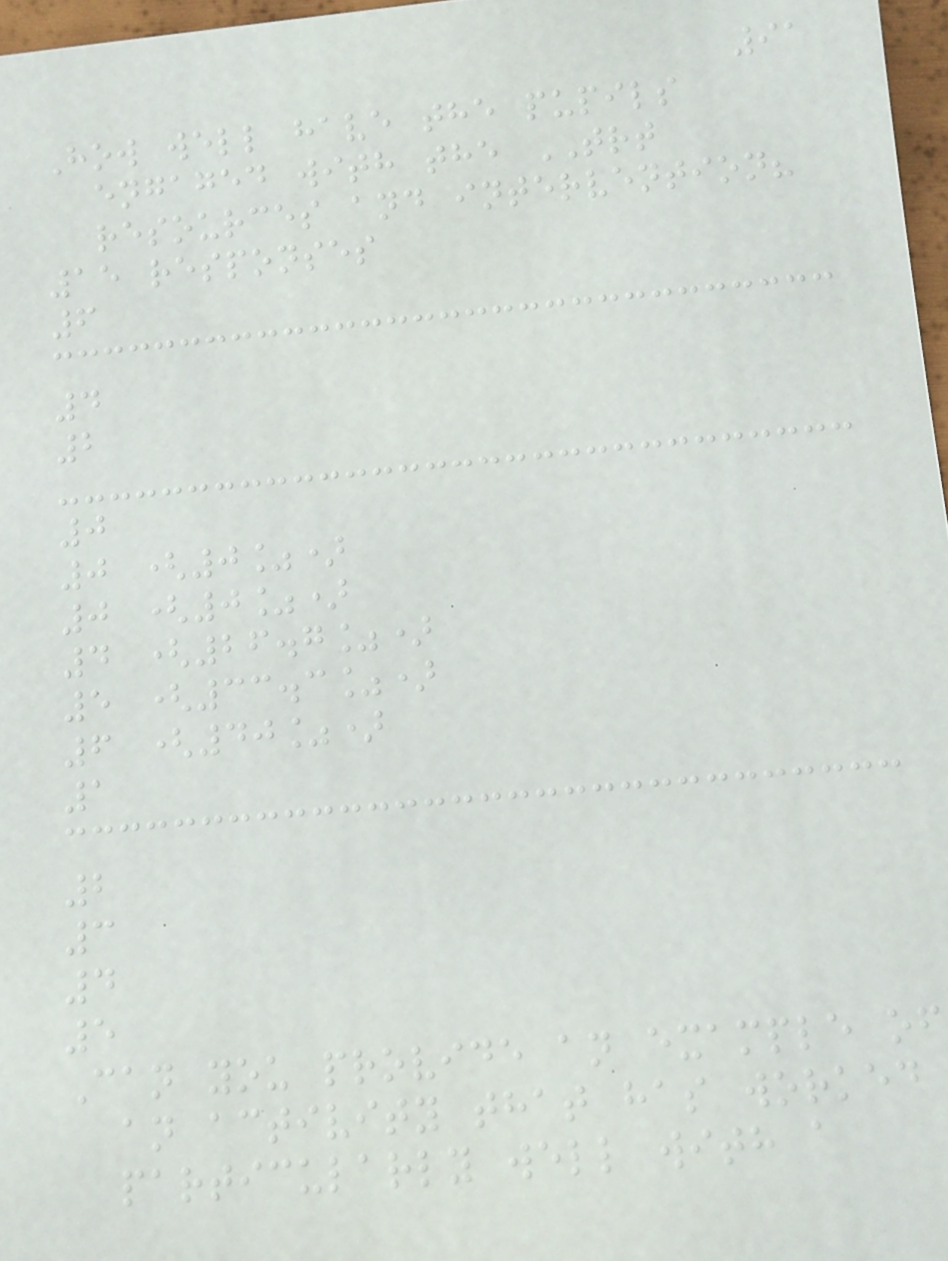91
How well have the pupils
engaged with the TRT
resources and intervention?
15 responses
6
4
2
0
0 (0%)
0 (0%)
4 (26.7%)
5 (33.3%)
6 (40%)
1
2
3
4
5
Can you provide an example of
an activity that has worked
particularly well with a
